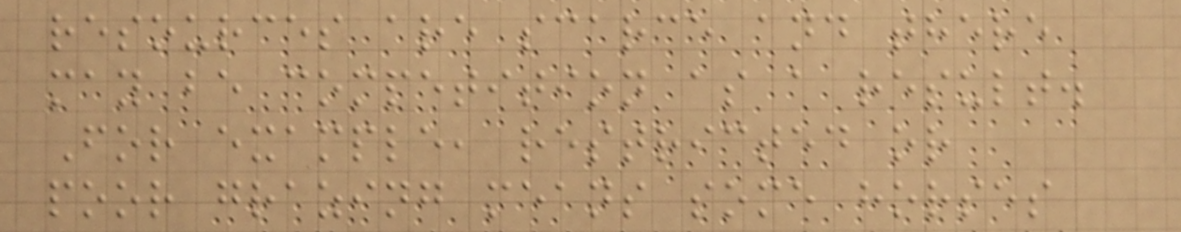resources are scarce and there
may be competition as a result.
For example, restricted or
poor grazing means some horses
